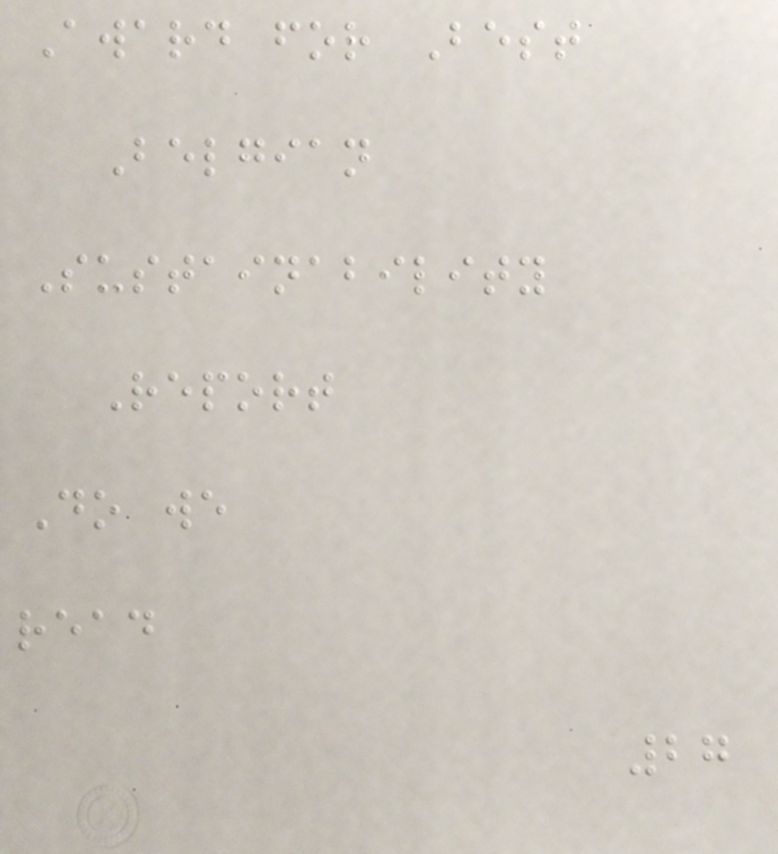Award for Best
Belgian
Sustainability
Report
Do we
read
27
